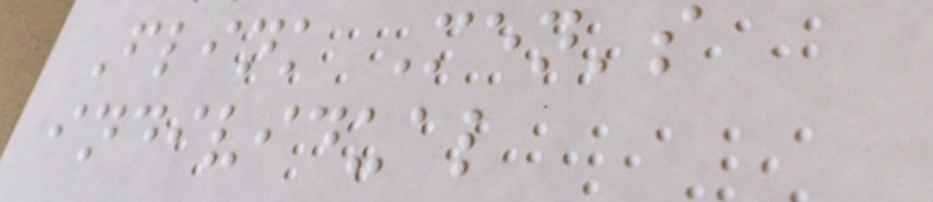Flink Men's
individual
